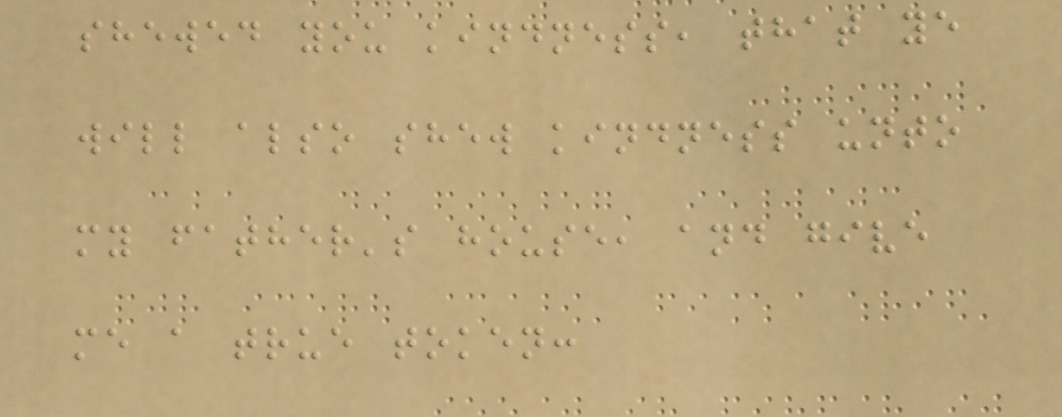shewed you kindness, that ye
will also shew kindness unto
my father's house, and give
me a true token:
